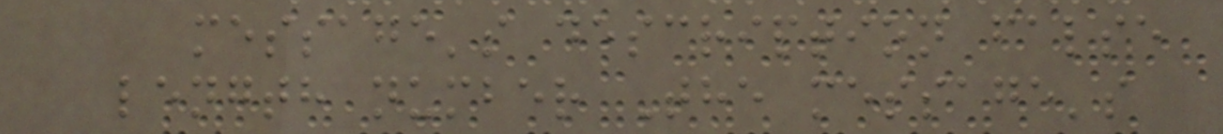message's description false
length number The message's
